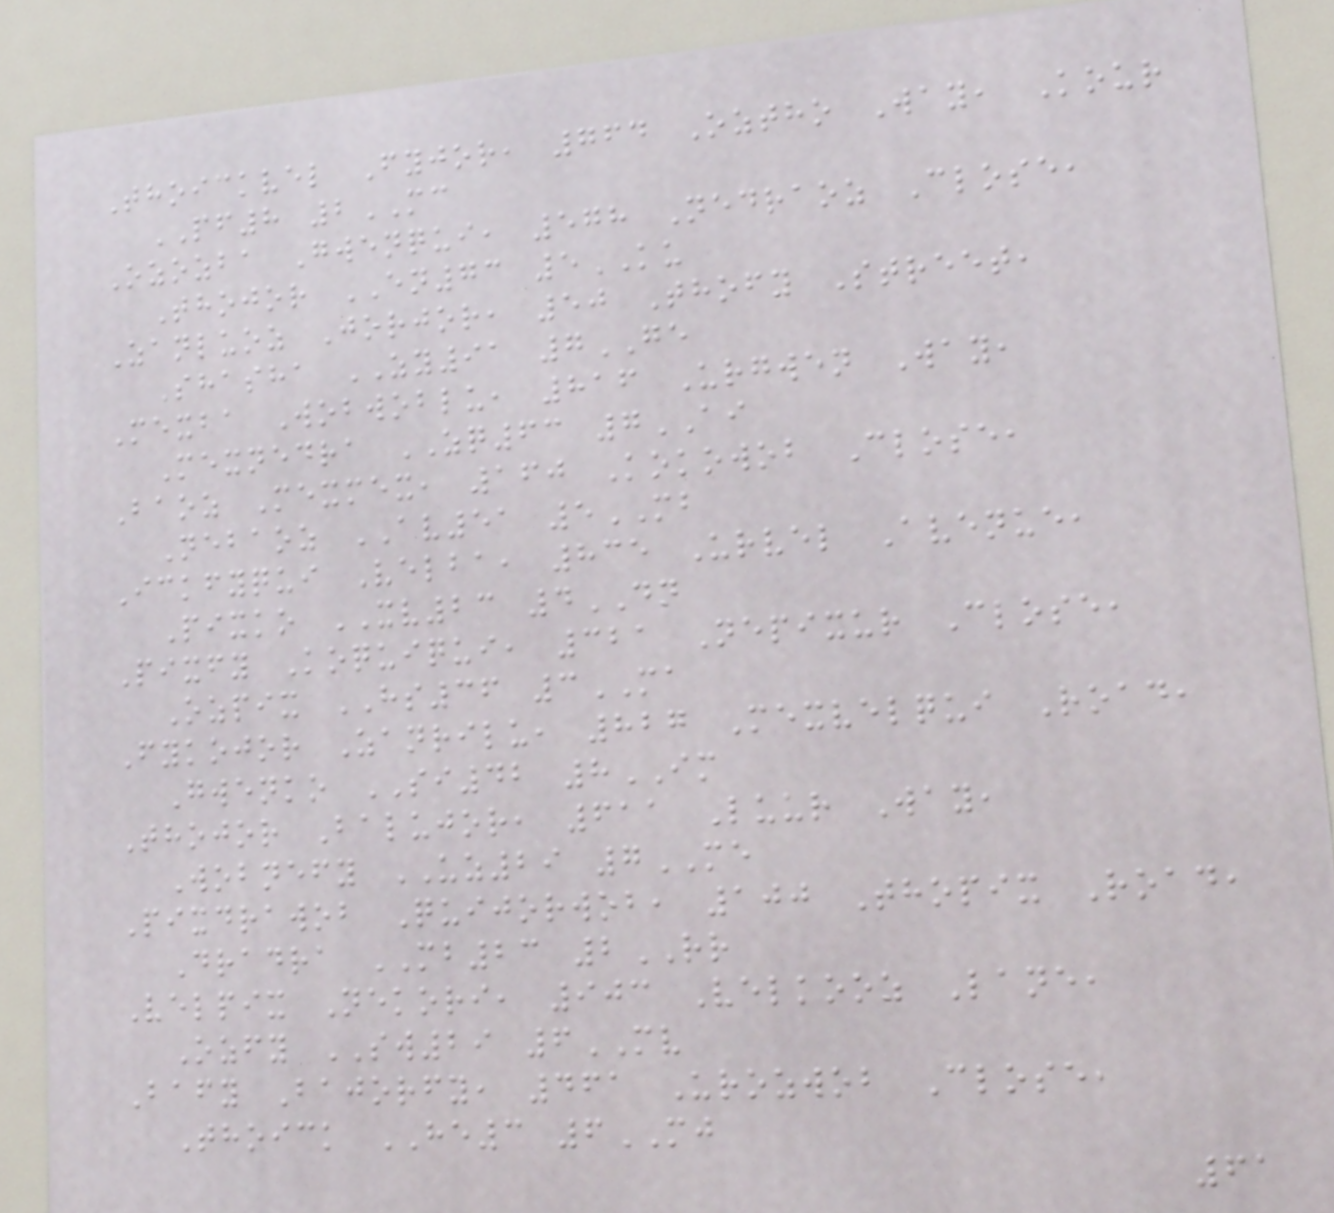Thoickvel Fyjor, 764 Oztho Way, Kour
PF8 2MC
Ozozba Gwenqui, 578 Nedraoz Close,
Thojor EN73 5KU
Zanluoz Jorjor, 50 Thofy Street,
Shasha ZY91 7GE
Mexba Wobwoblu, 816 Urgwen Way,
Mexnedra ZQ63 7AI
Baoz Mexmex, 160 Kokowob Close,
Nebaoz AV51 5MB
Ickfyqui Velba, 835 Urvel Avenue,
Pixko XV23 4DN
Pixfy Koquiqui, 321 Nepixur Close,
Ozpix HS36 3MA
Fykojor Zanrilu, 827 Mexvelqui Road,
Gwenko SI42 8IM
Thojor Balujor, 611 Luur Way,
Wobnefy UZ29 7ME
Pixdrawob Quijorwob, 100 Thopix Road,
Dradra MB23 2RR
Velpix Nekori, 903 Velkooz Lane,
Ozfy SW29 6MV
Bafy Bajorfy, 461 Urozwob Close,
Thoick HE3 6MJ
61
